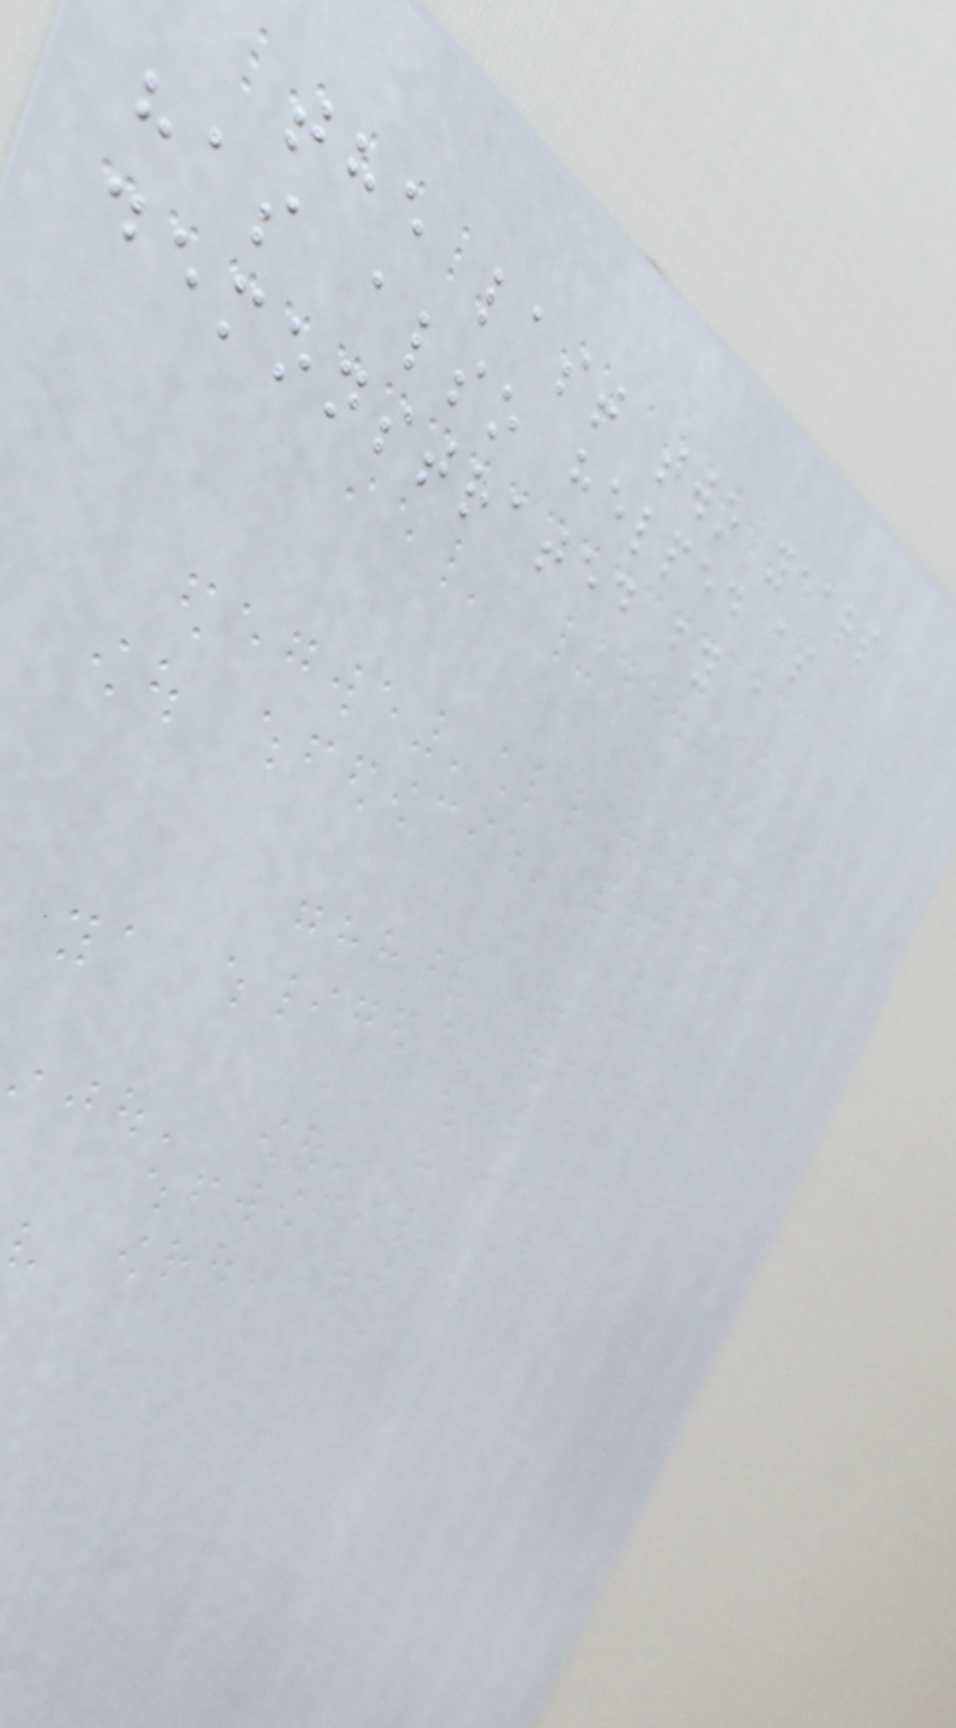the last two years
has also helped as
demonstrated by a
